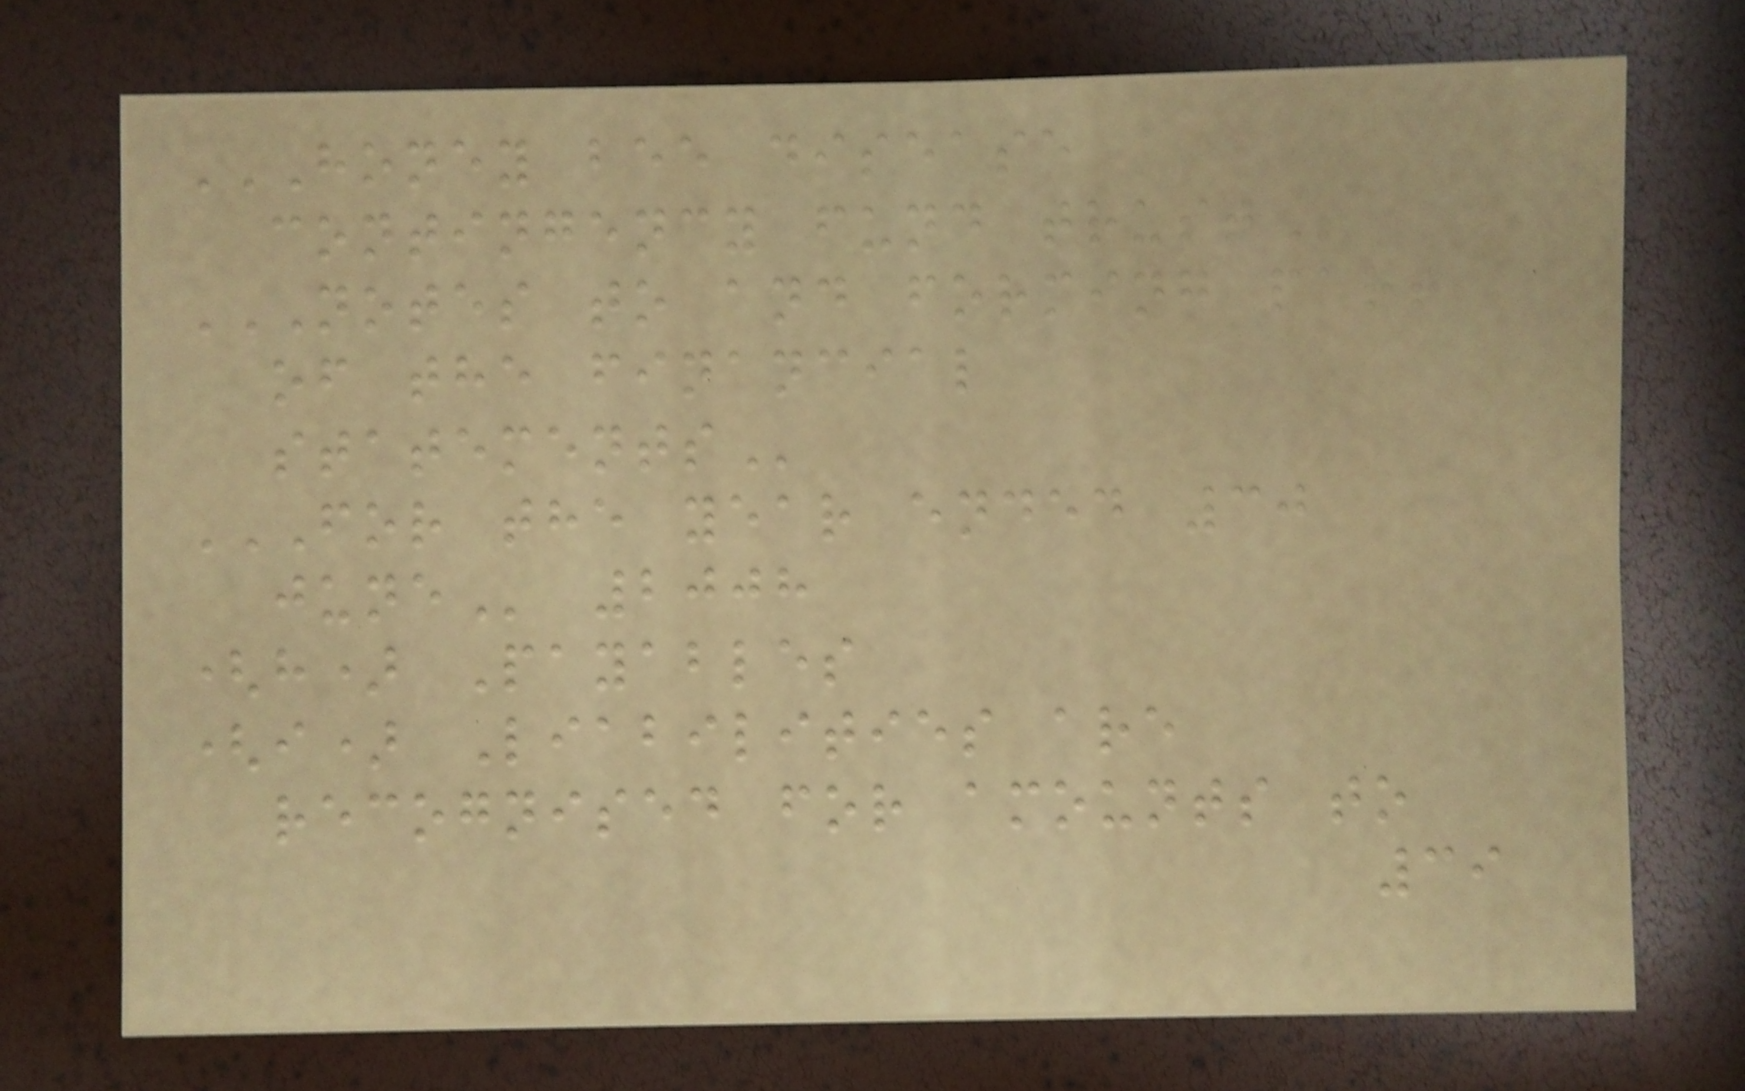HONEY BEE DISEASE
CONTINGENCY FUND TRUST
NOTES TO AND FORMING PART
OF THE FINANCIAL
STATEMENTS
FOR THE YEAR ENDED 30
JUNE 2008
(h) Payables
(i) Liabilities are
recognised for amounts to
39
